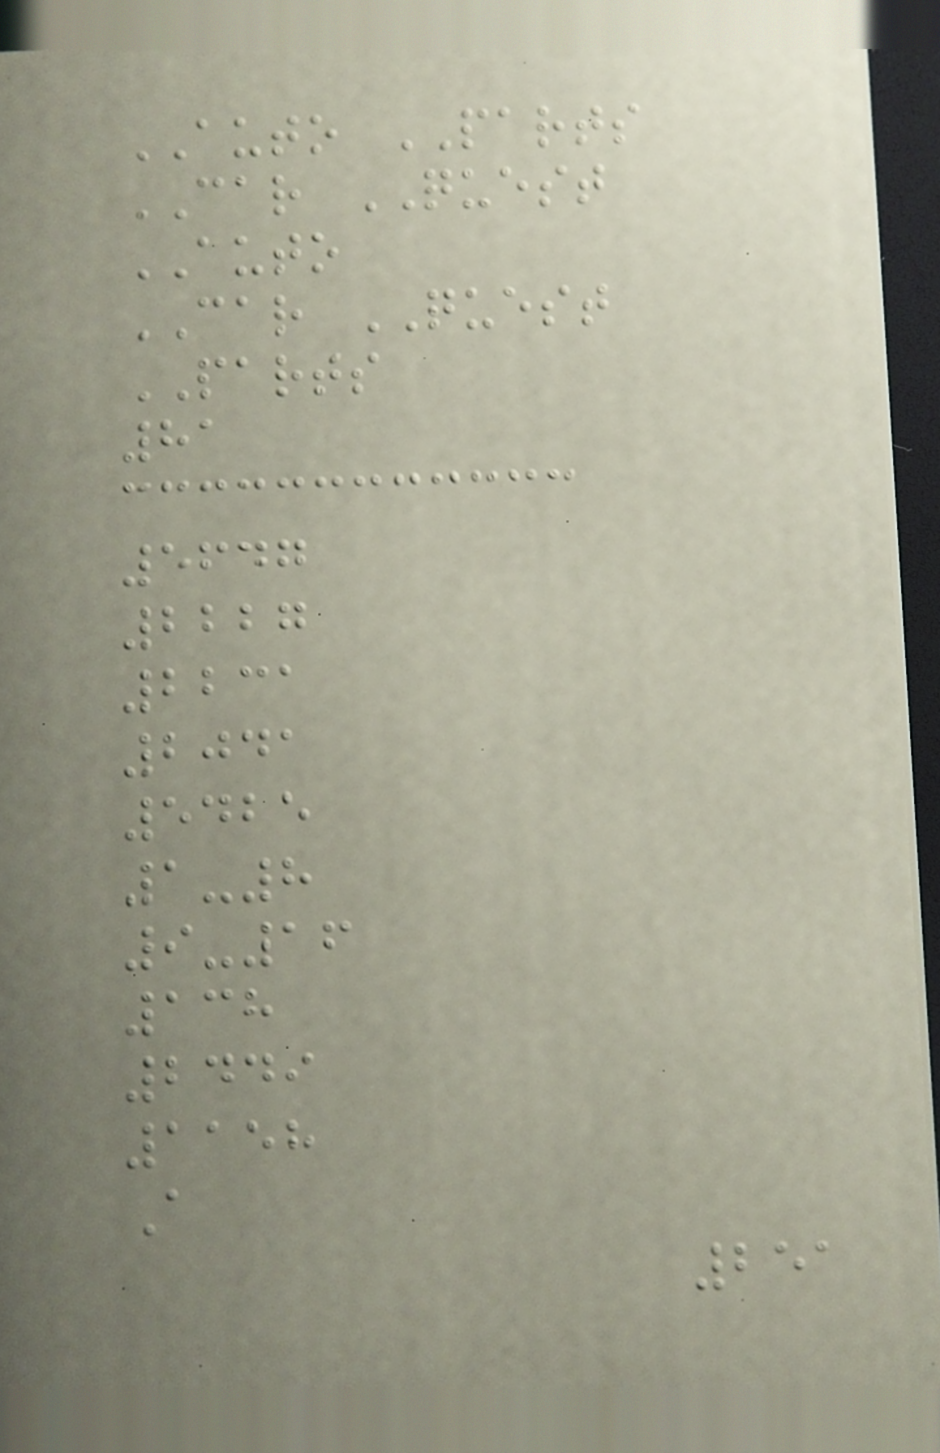AUTO PARTS
CAR QUEST
AUTO
CAR QUEST
PARTS
81
5647
2227
2231
2041
5425
1-8
9-16
138
2449
1158
A
251
